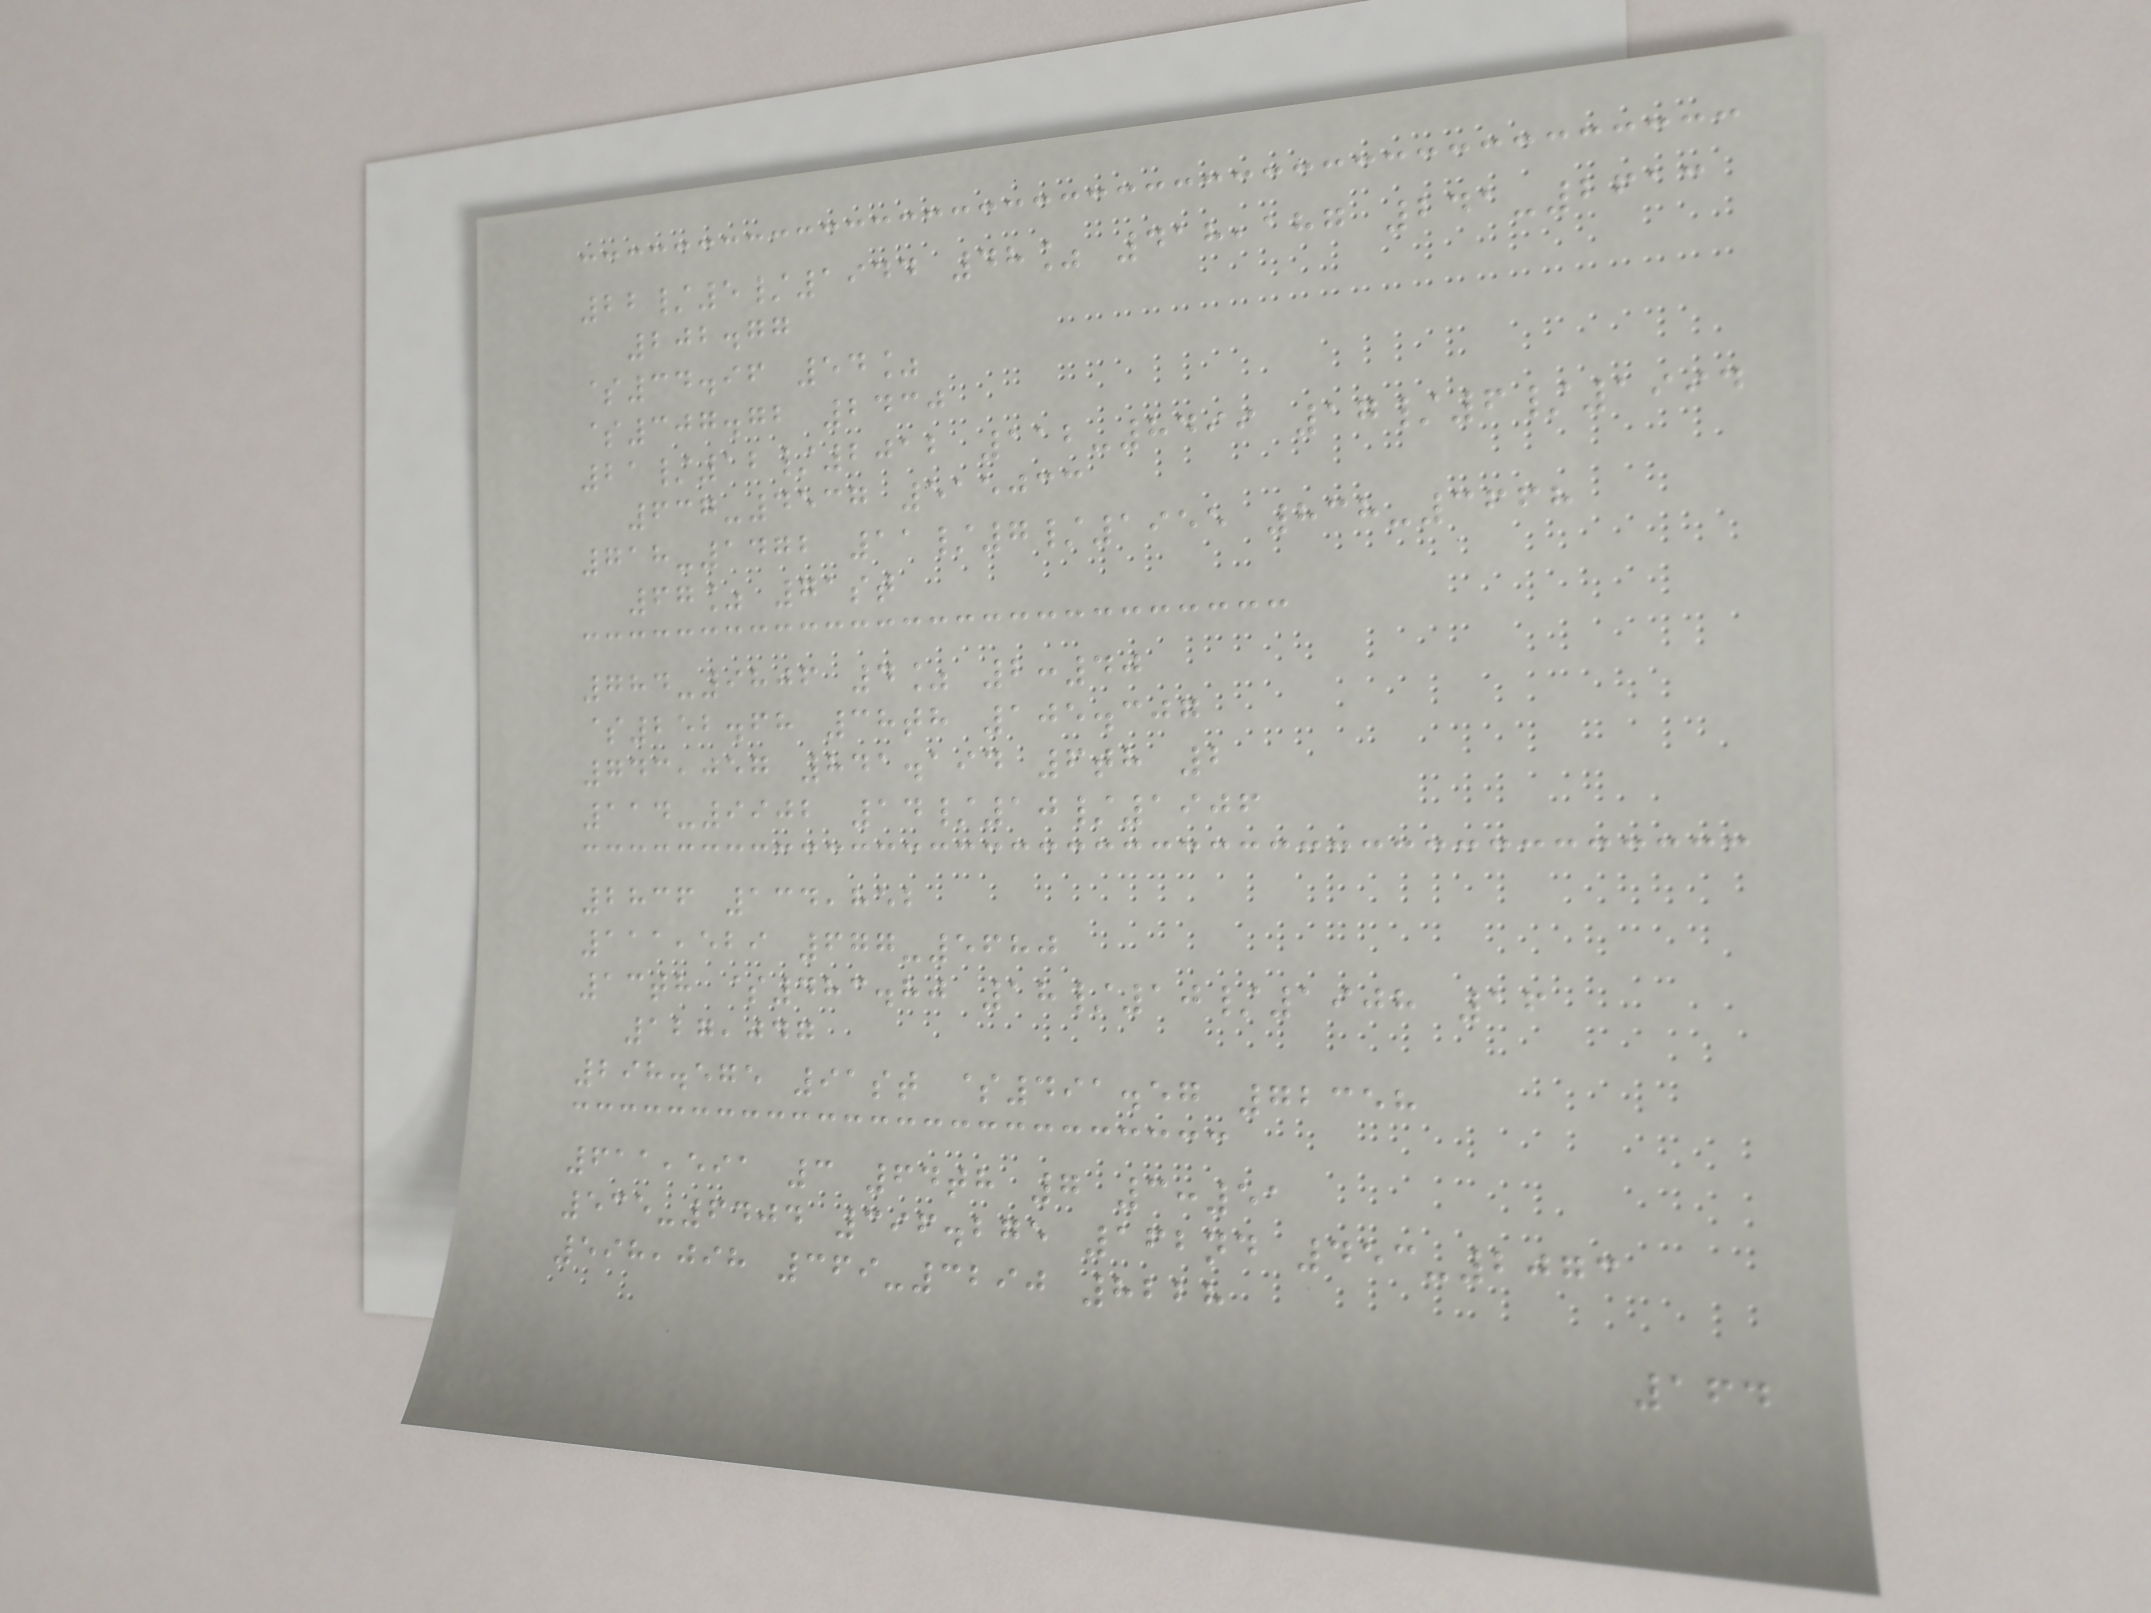22/5/1944 48% 418,187 241-2613
202.77
$34.96 54%
$307.72 2430
21/12/2012 112-8499 17/6/1994
637-4537 515033
718-1472 11/7/1955 838-3668
67% 71st
784-9806 4% 2:40
$252.68 38th 105.307
743,057 841.194 6th 2
114-9902 14/10/1906
2836 134,852
111,529 677-5680
13th $483.80 18/10/1908 16
127,047
298.575 91st $491.57 72358
611,591 3 64th 7 3:51
535-6404 396.275 162nd 453-2073
598,098 369-3290 8228
164
